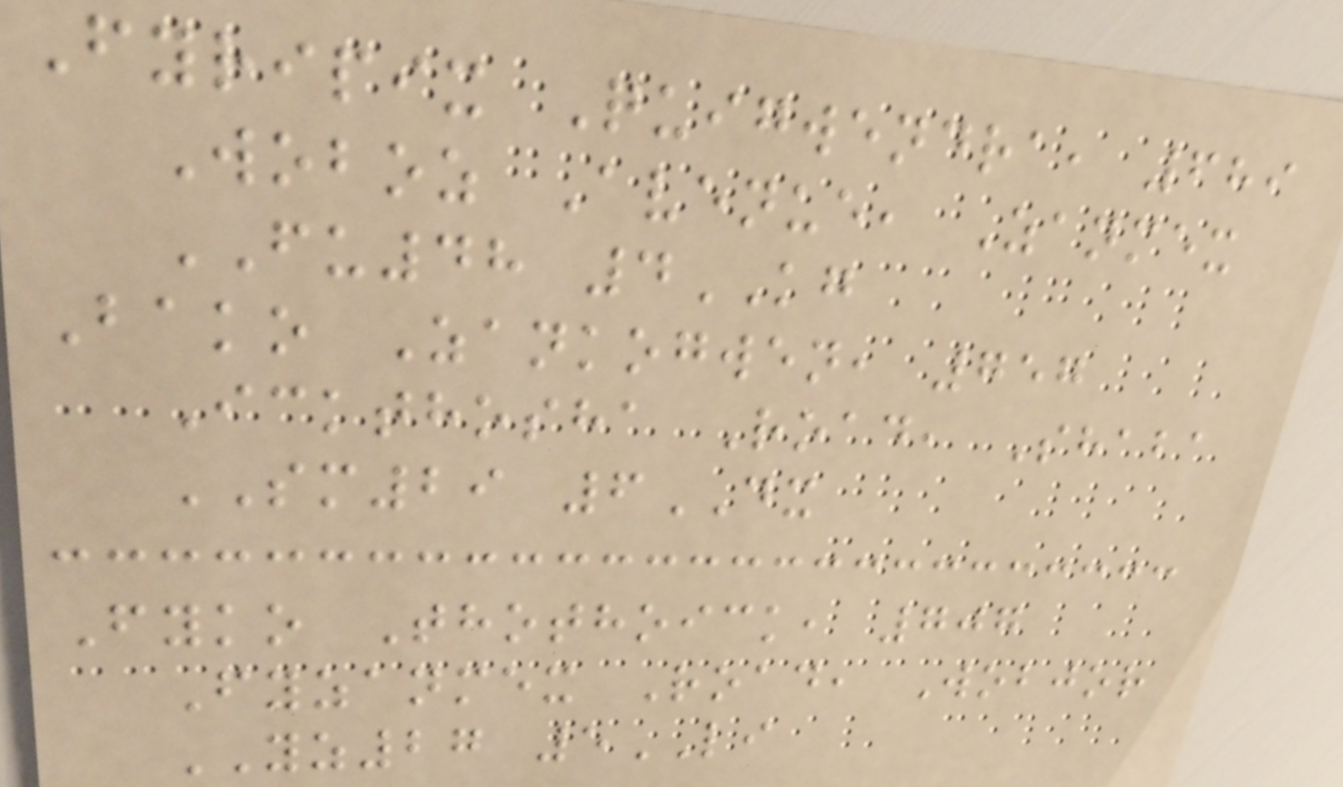Fyripix Quigwendra, 689
Woboz Avenue, Zanmex
FU48 4KG
Bako Zankogwen, 757
Ickthosha Road, Shaba
SM29 6DX
Fyko Thothoick, 707
Fyzanmex Road, Wobjor
YZ27 5LI
